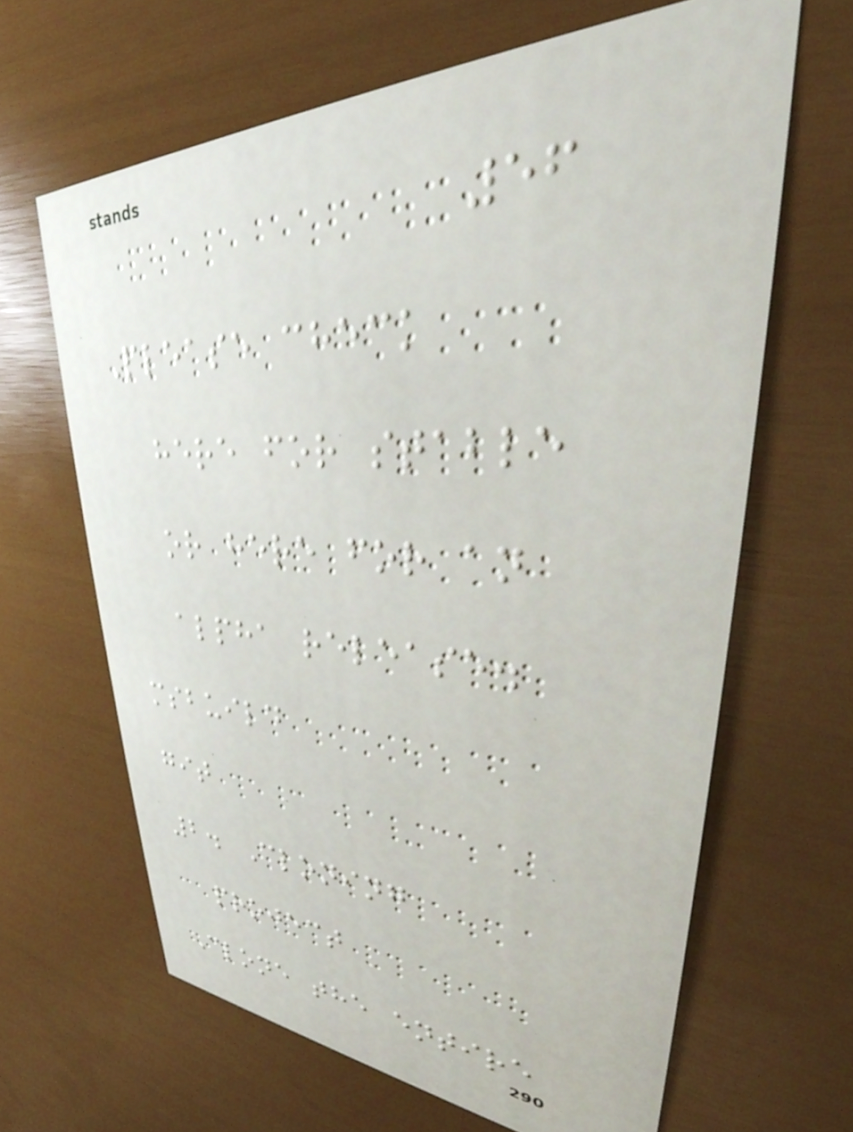56
Please check
here for stable
or here for an
alpha release.
msbuild
git
2. Cloning
project
Clone the entire
